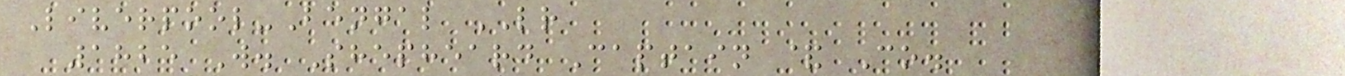Liverpool-Bengal LR
1825 W. Shepheard Captain & Co.
